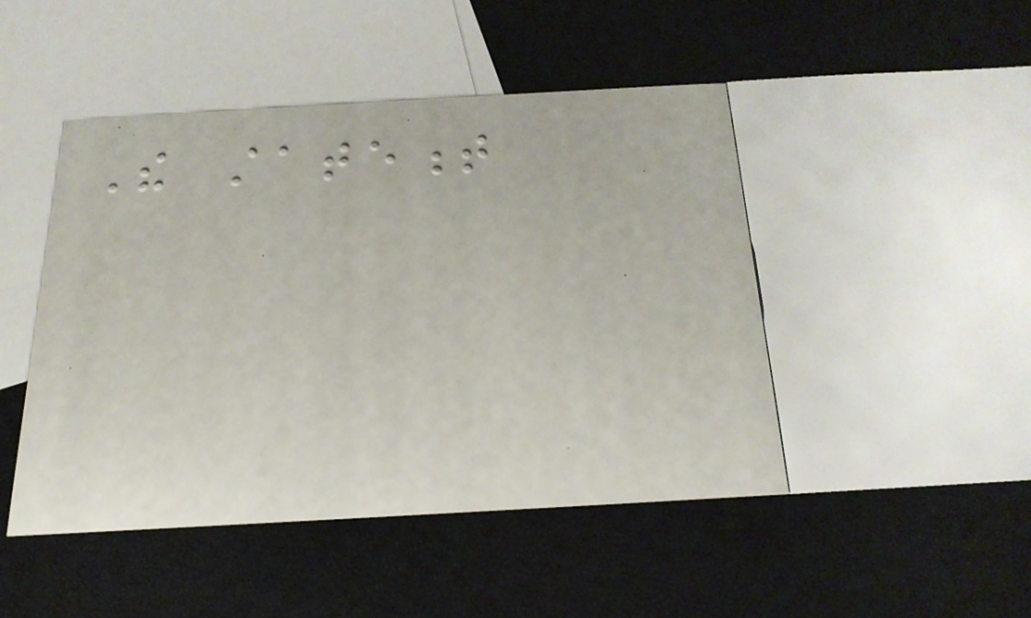The statement
